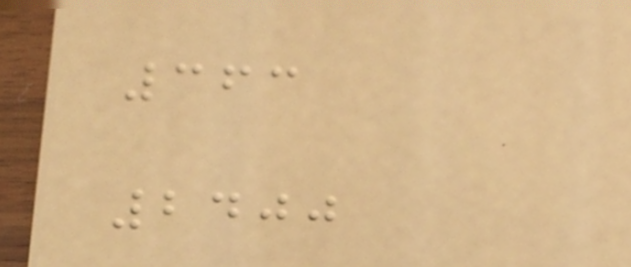363
2400
